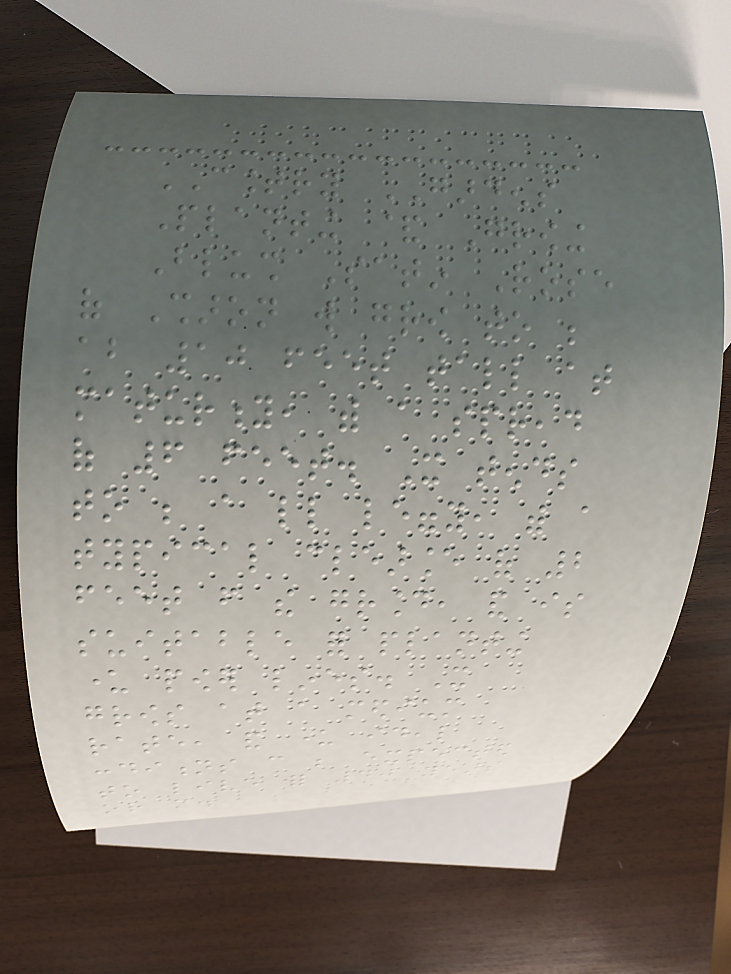COUNTRY GARDENS
Planting & Growing
Blush Satin Rose
of Sharon will grow to be
about 10 feet tall at
maturity, with a spread
of 6 feet. It tends
to be a little leggy, with a
typical clearance of 2
feet from the ground, and is
suitable for planting
under power lines. It
grows at a medium
rate, and under ideal
conditions can be expected
to live for 40 years
or more.
